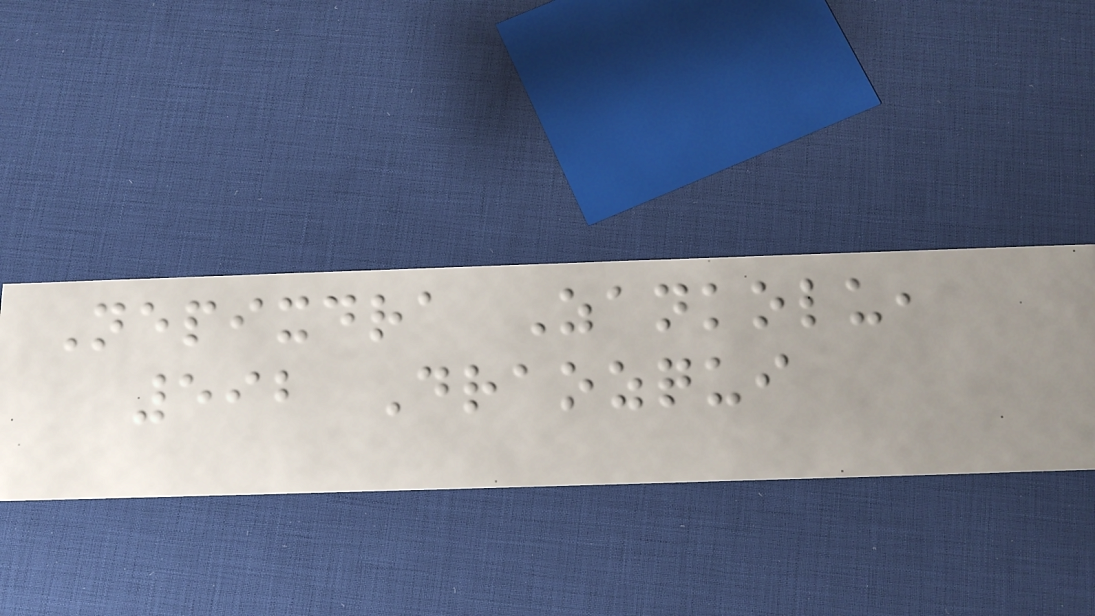Nepixdra Zankolu,
592 Draozqui
